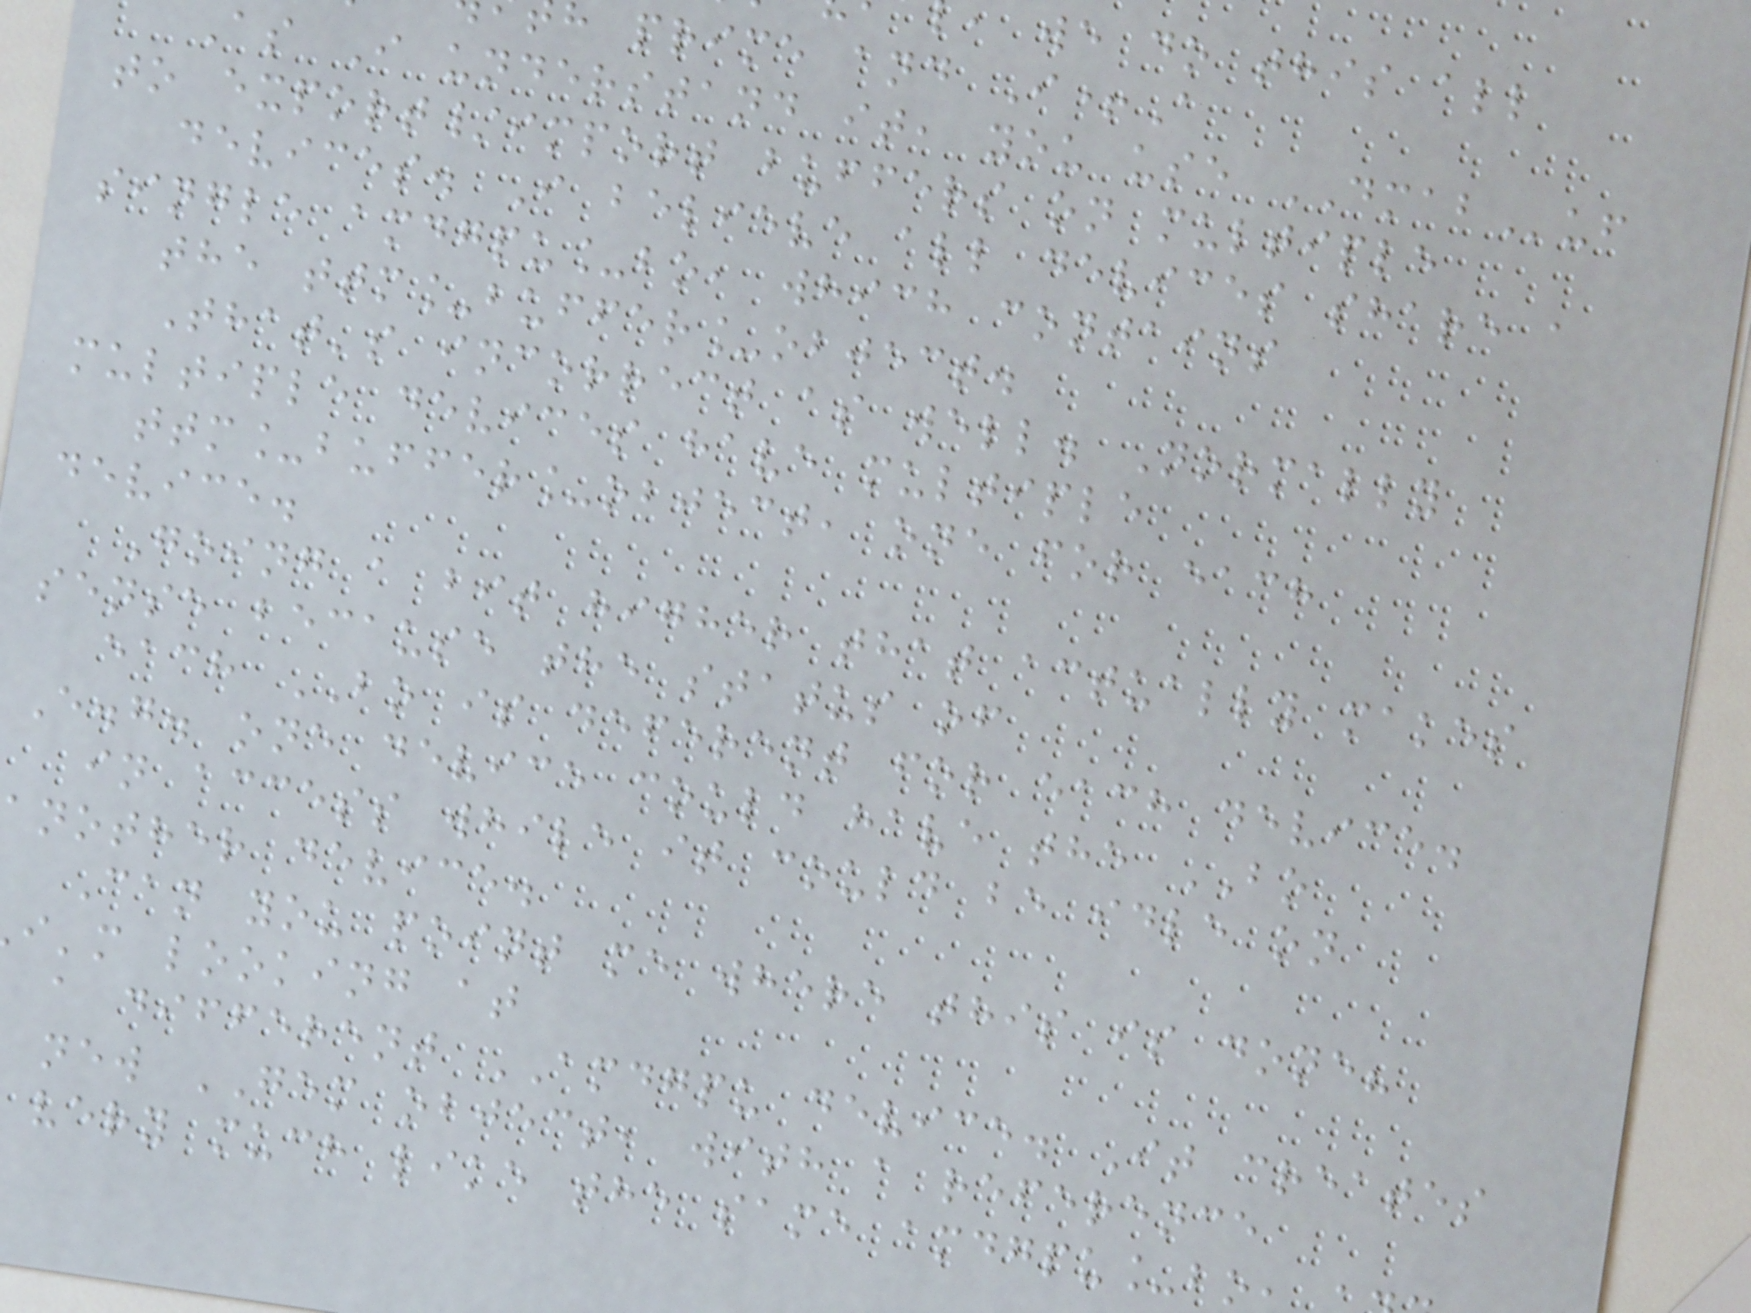, we do this all
h prime and I+A
As I understand it, you use DMABuf
to export/import buffers on multiple
devices. I believe all devices share a
single amdgpu_bo, which contains
the ttm_buffer_object.
That's incorrect as well. Normally
multiple devices have multiple
ttm_buffer_object, one for each
device.
Going a bit higher that actually makes
sense because the status of
each BO is deferent for each device.
E.g. one device could have the BO
in access while it could be idle on
another device.
Can you point me where this is done?
i'm looking at
a different AMDGPU device. It creates
new GEM object, with a reference
very much like the same amdgpu_bo
